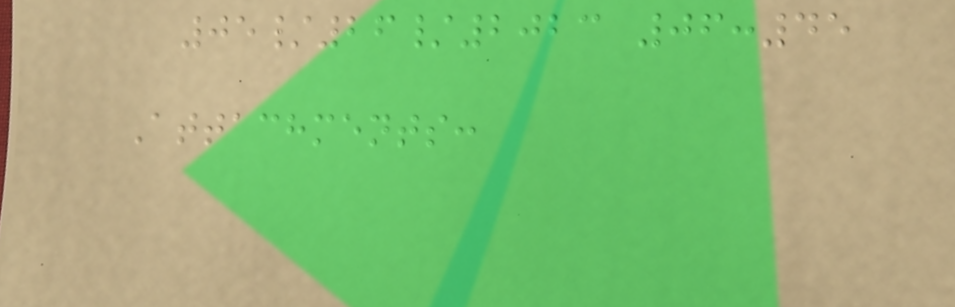05/26/2023 06:45
Attachments:
